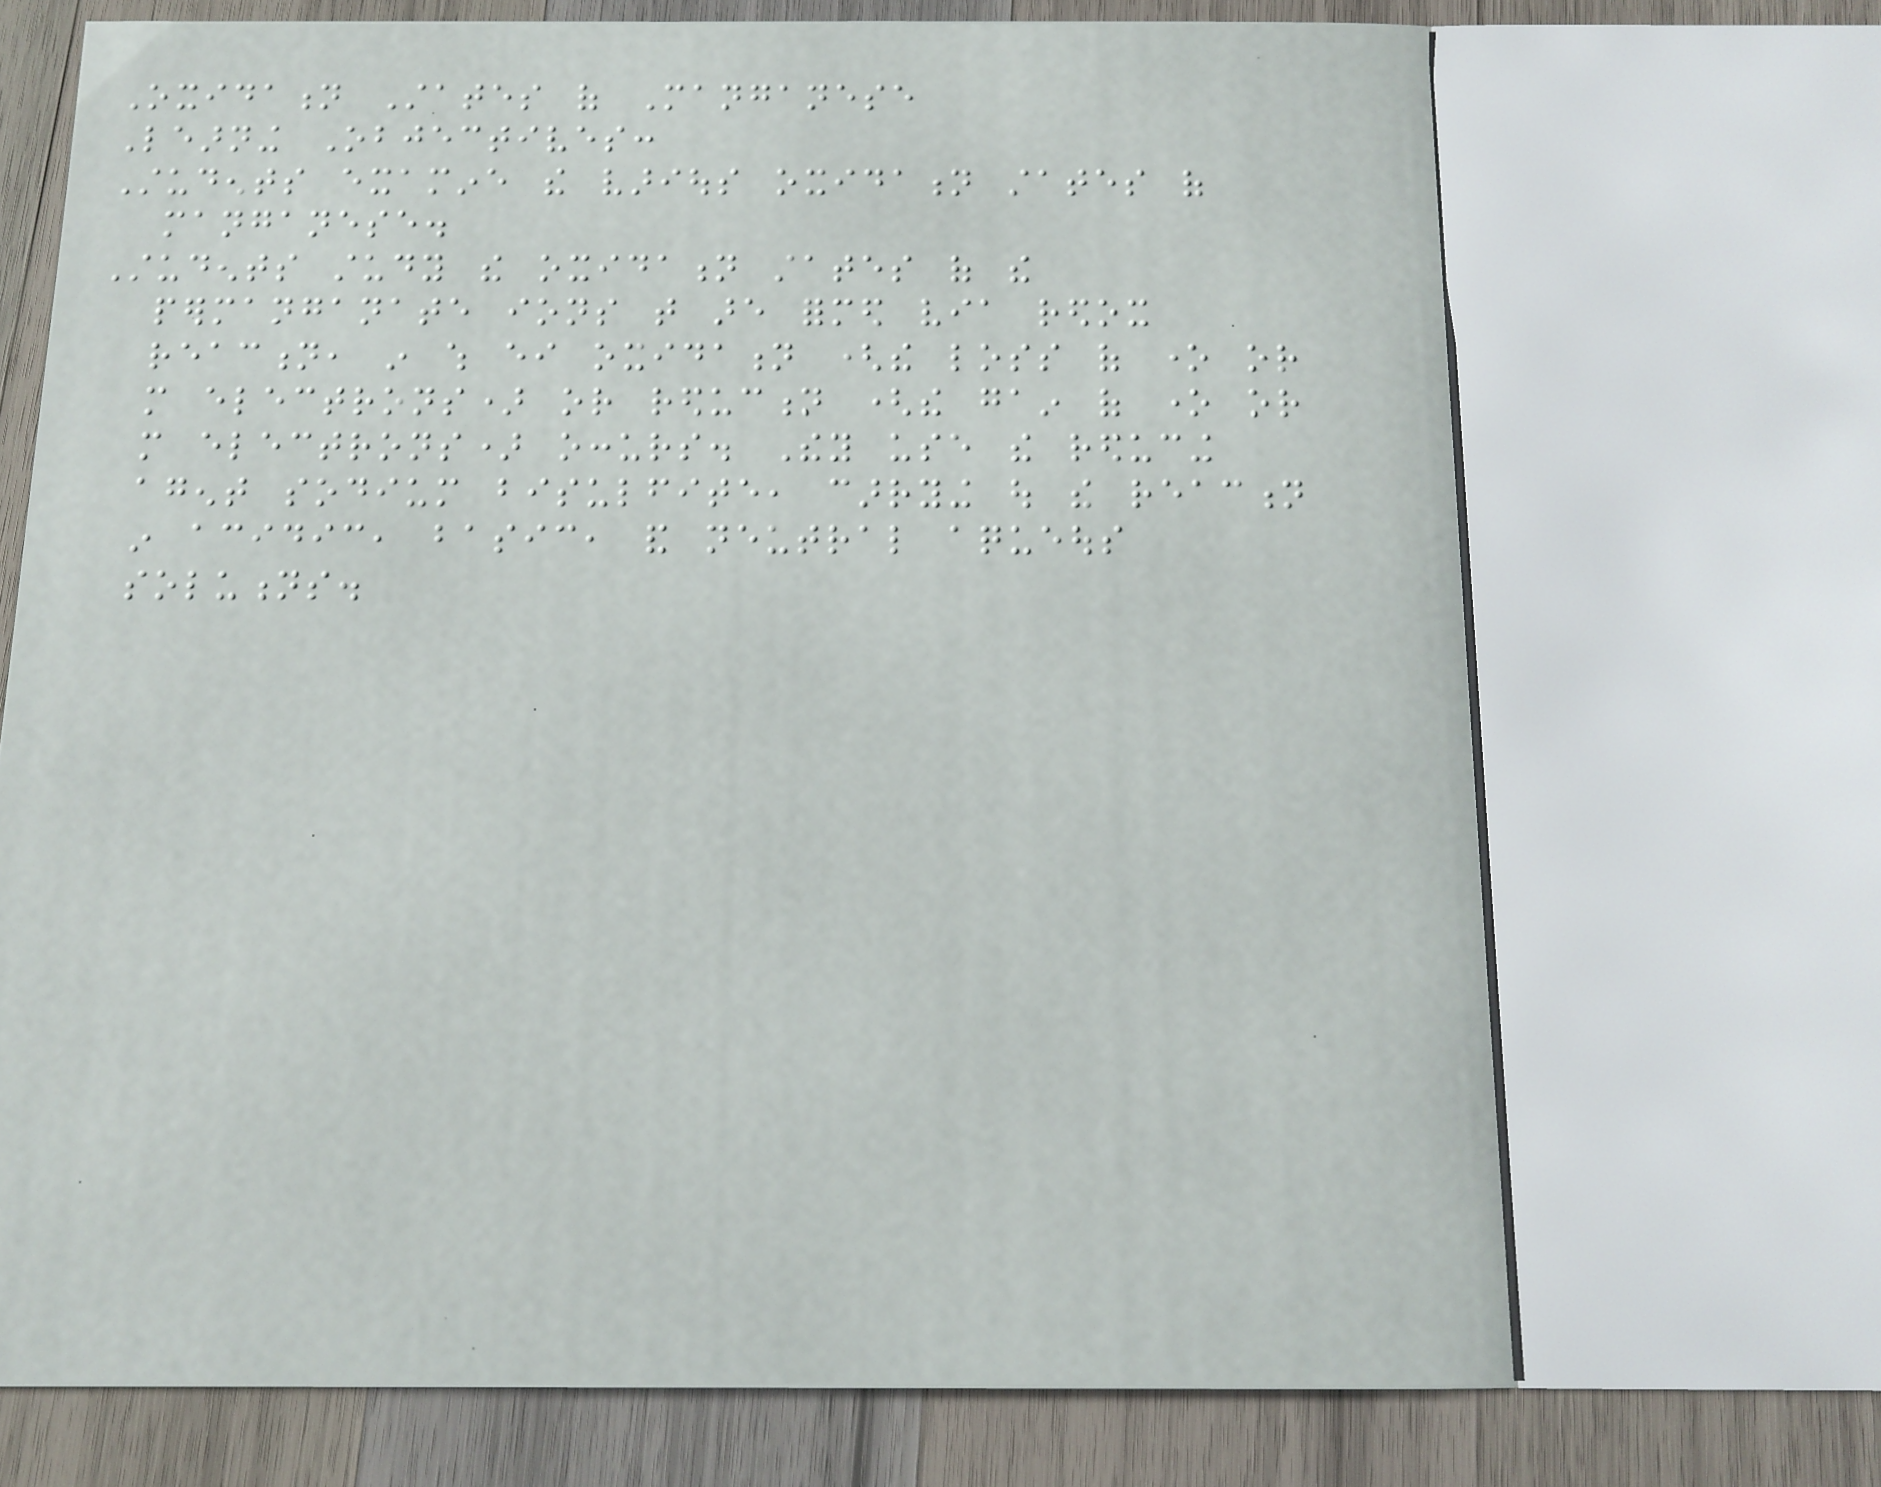Oxidation States of Manganese
Learning Objectives:
Students examine the various oxidation states of
manganese.
Students study the oxidation states of the
permanganate ions that are formed via redox
reaction, in which either oxidation (the loss of one or
more electrons) or reduction (the gain of one or
more electrons) occurs. They use the reducing
agent sodium bisulfite, carrying out the reaction
in acidic, basic, and neutral aqueous
solutions.
